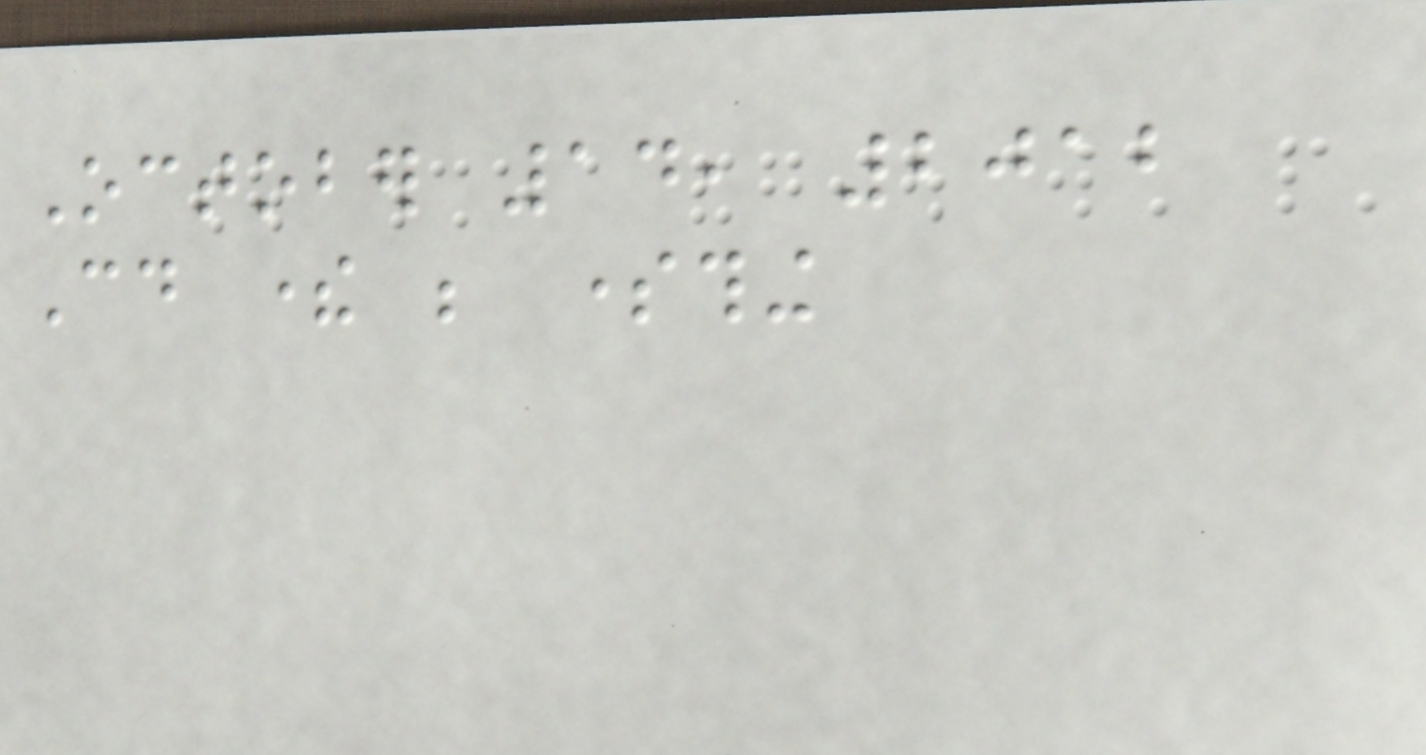October 14, 2012
Could there be something
